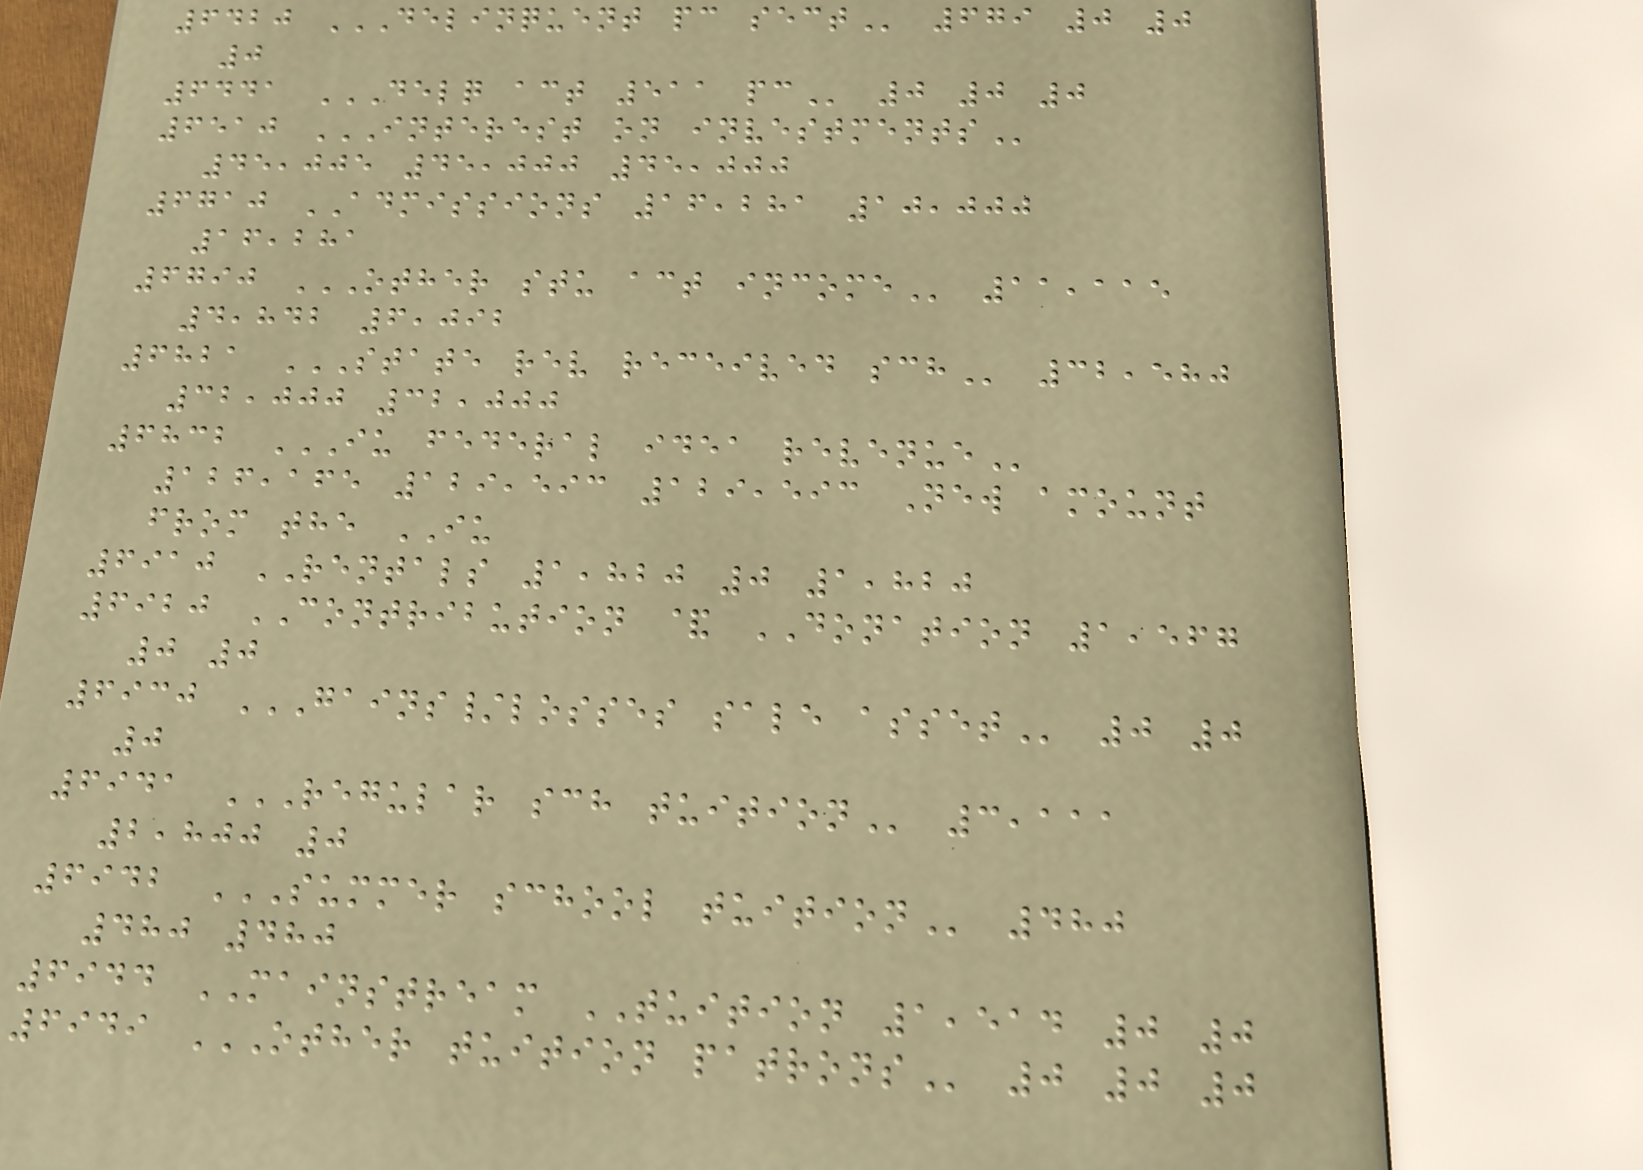6420 DELINQUENT PC SECT 679 0 0
0
6441 DELQ ACT 511 PC 0 0 0
6510 INTEREST ON INVESTMENTS
45,005 45,000 45,000
6710 ADMISSIONS 16,281 10,000
16,281
6790 OTHER STU ACT INCOME 11,115
4,842 6,092
6821 STATE REV RECEIVED SCH 32,580
32,000 32,000
6832 IU FEDERAL IDEA REVENUE
126,165 129,593 129,593 New amount
from the IU
6910 RENTALS 1,820 0 1,820
6920 CONTRIBUTION & DONATION 1,567
0 0
6930 GAINS/LOSSES SALE ASSET 0 0
0
6941 REGULAR SCH TUITION 3,111
2,800 0
6942 SUMMER SCHOOL TUITION 480
480 480
6944 MAINSTREAM TUITION 1,514 0 0
6949 OTHER TUITION PATRONS 0 0 0
